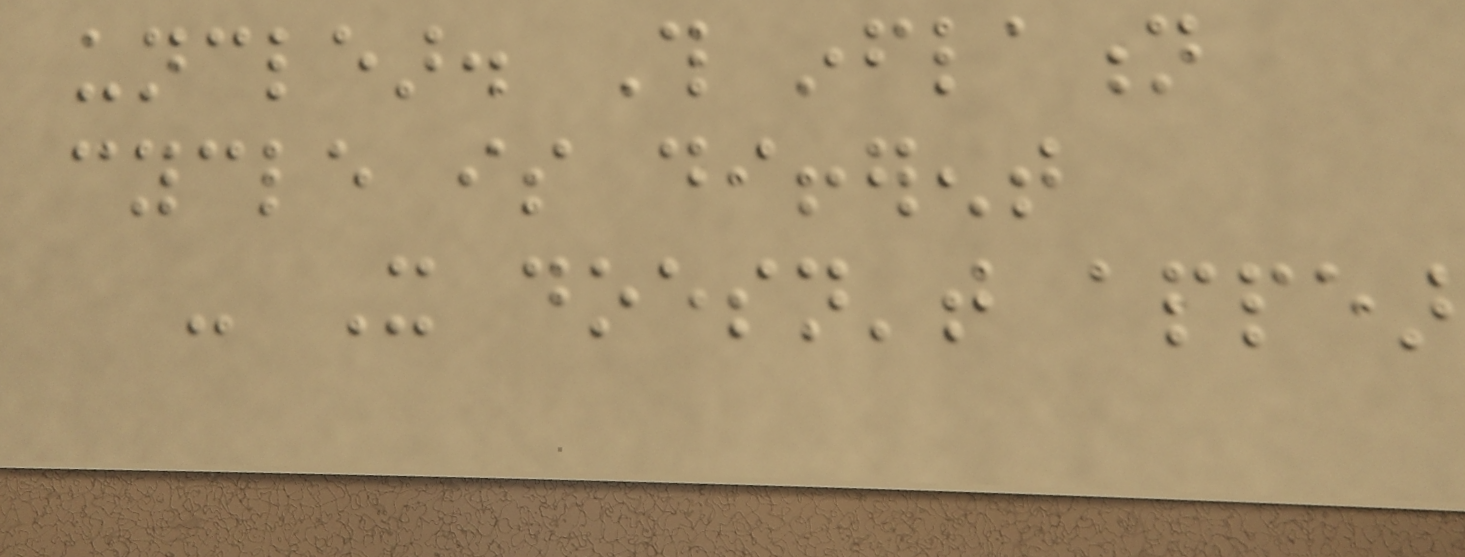unclear. This inflation
cycle is different
- It doesn't appear
